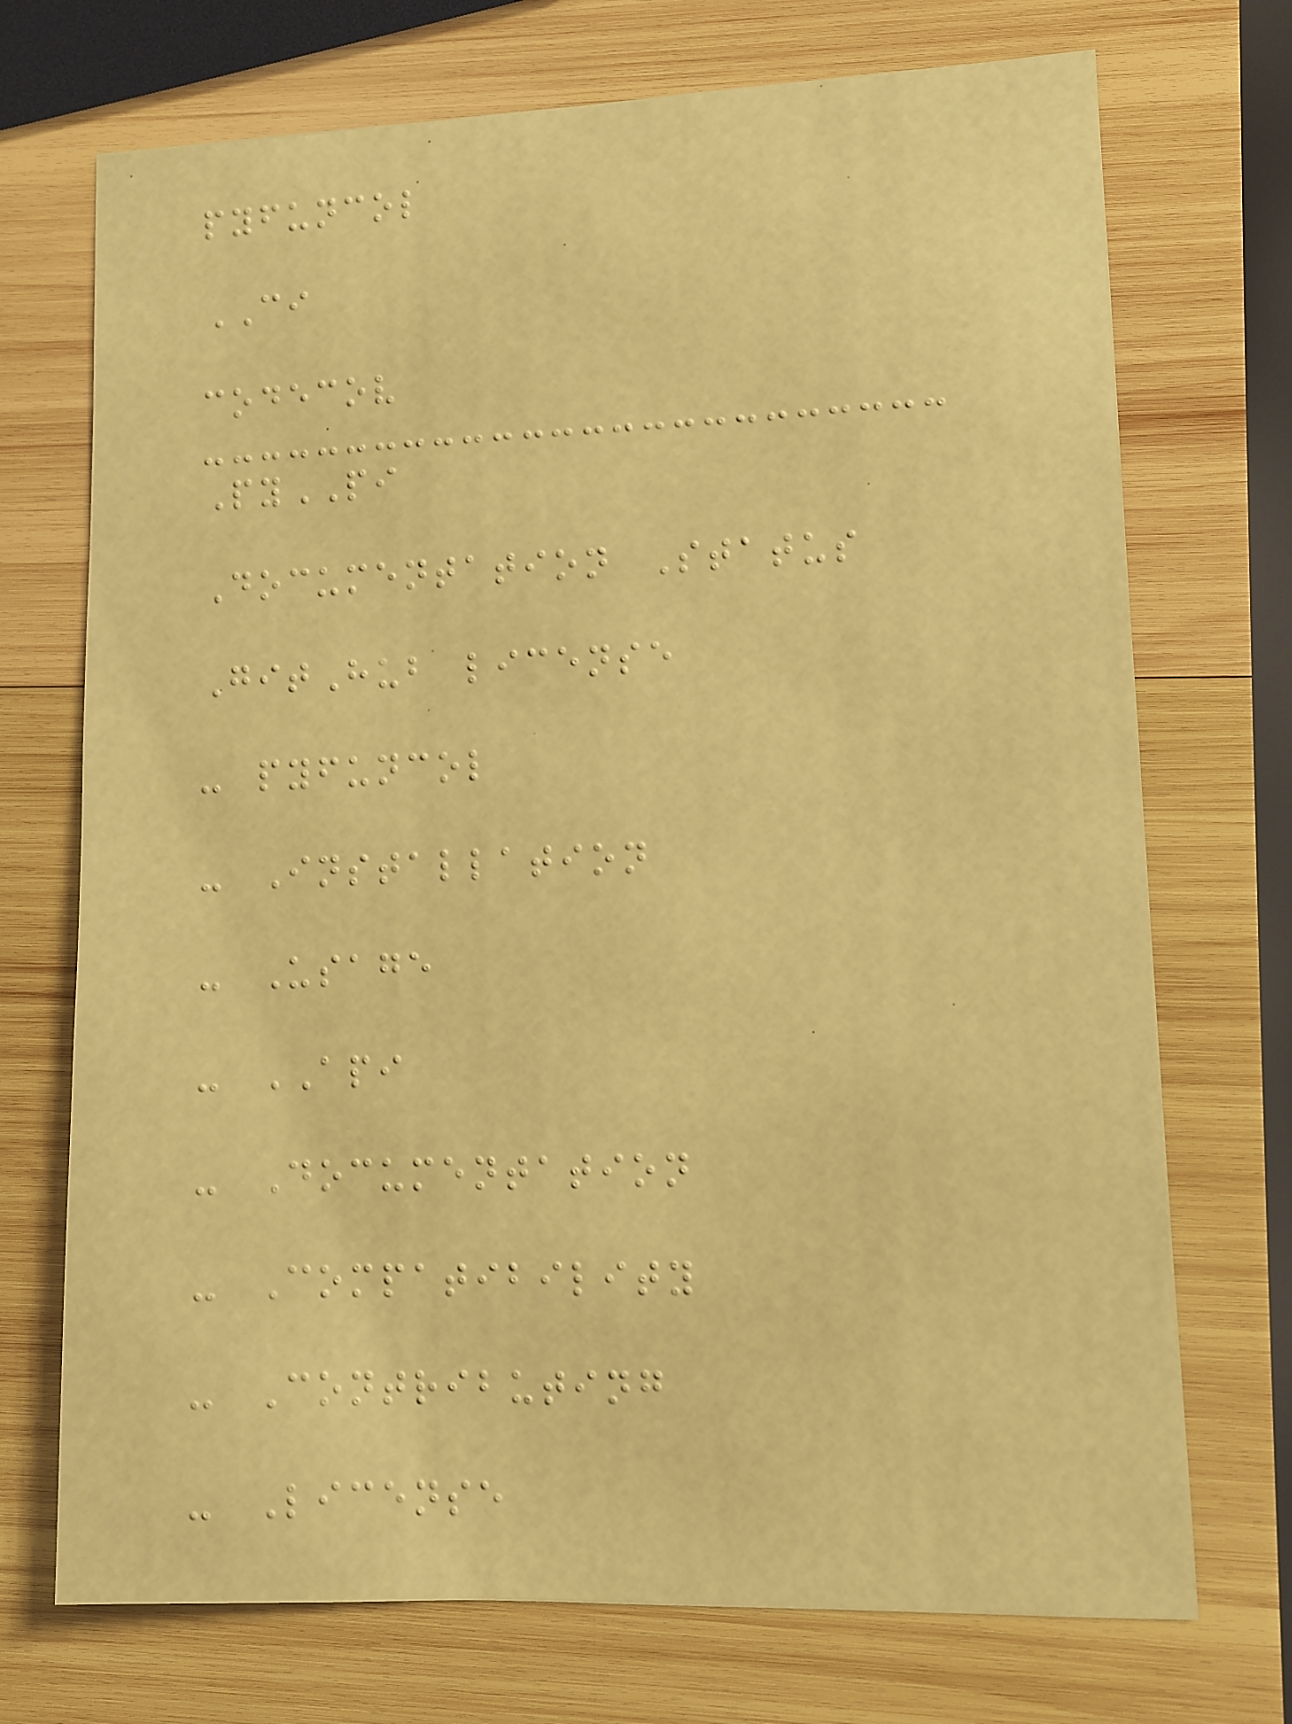pyfuncol
CI
codecov
PyPI
Documentation Status
GitHub license
- pyfuncol
- Installation
- Usage
- API
- Documentation
- Compatibility
- Contributing
- License
